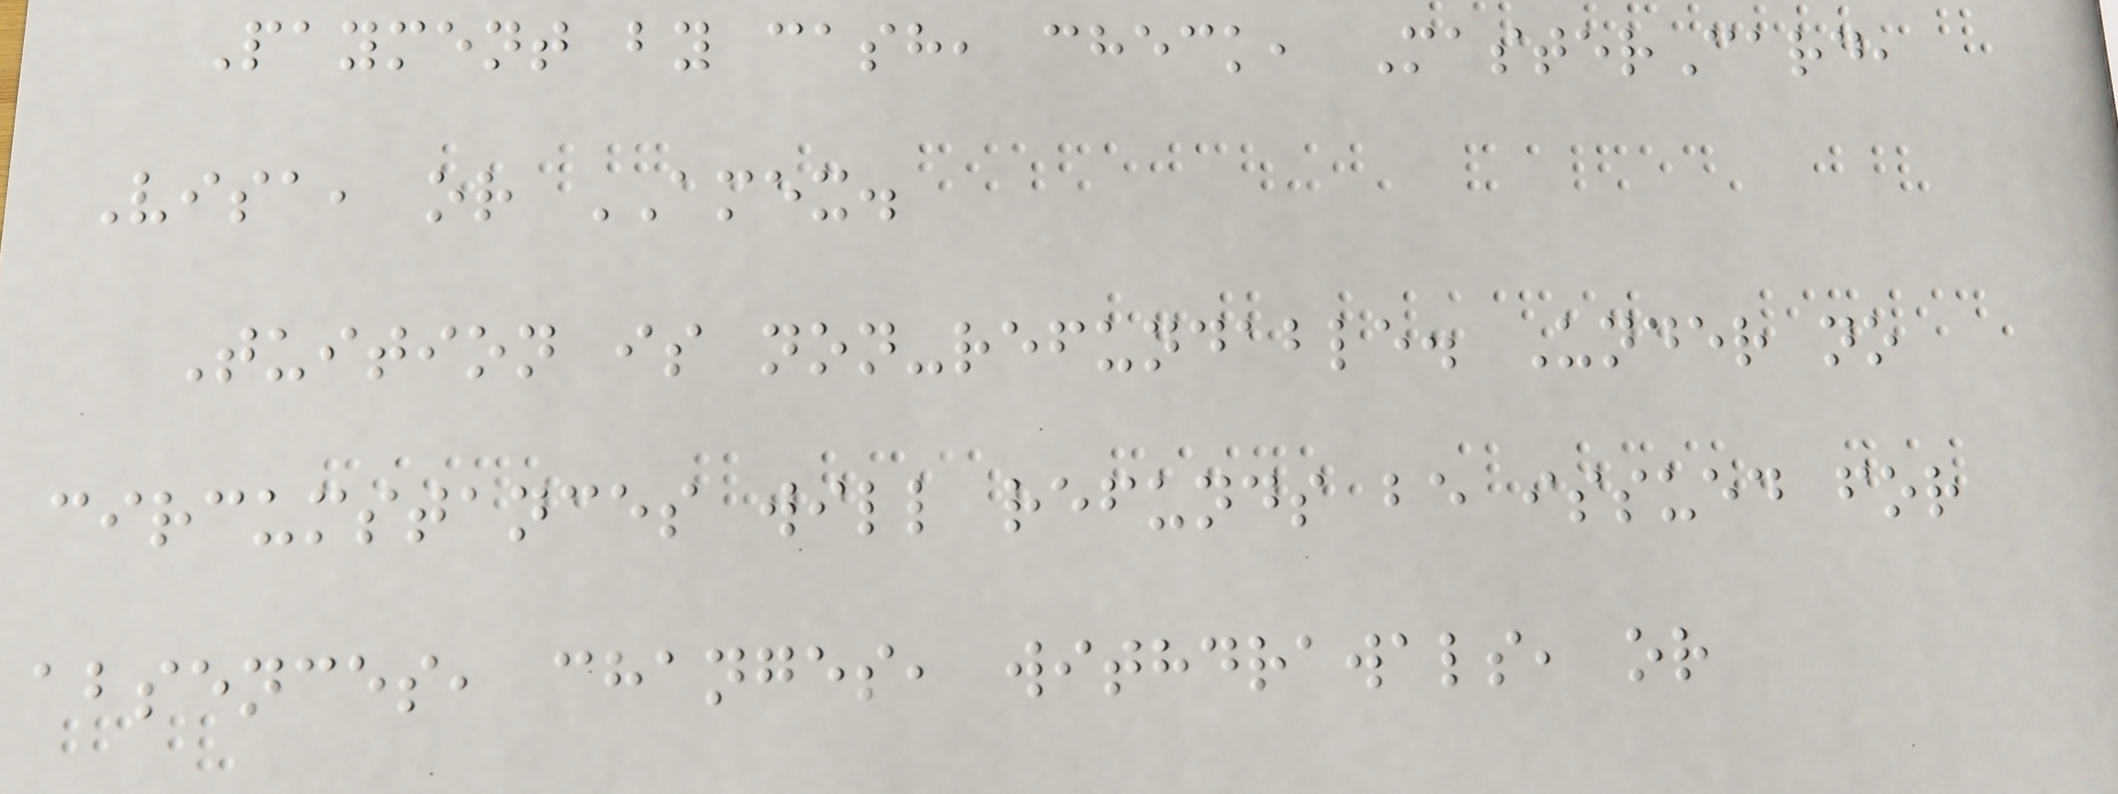Payment by cash, check, MasterCard,
Visa, or AMEX.
Tuition is non-refundable. Under no
circumstances will refunds be issued for
absences, changes, withdrawals, or
